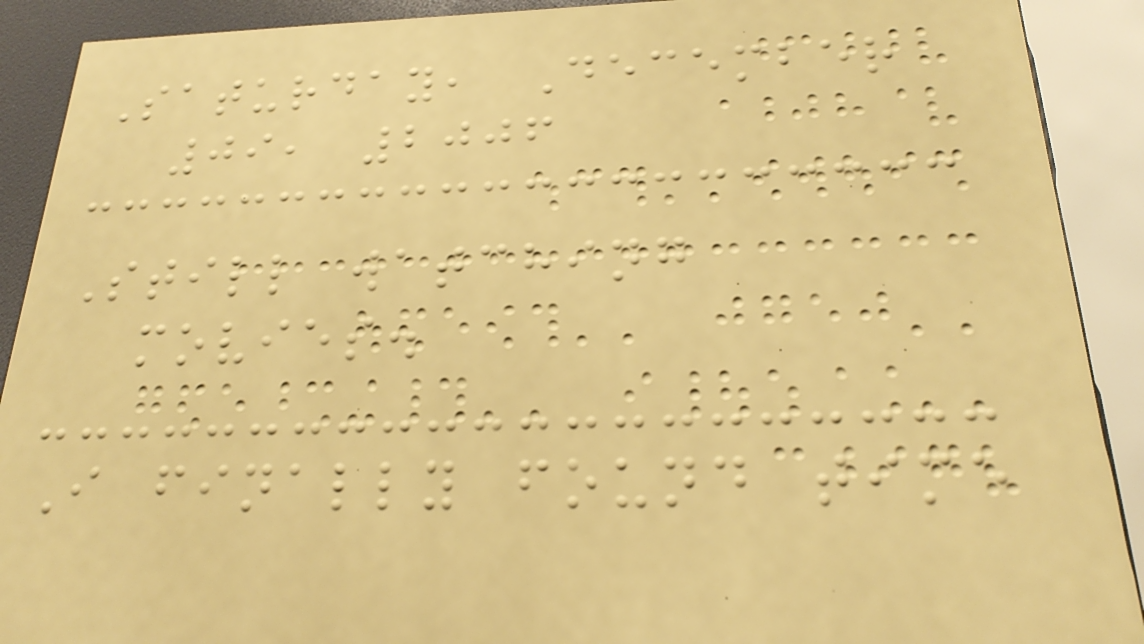Saturday, December
09, 2006
Still watching
movies.
I finally found time
